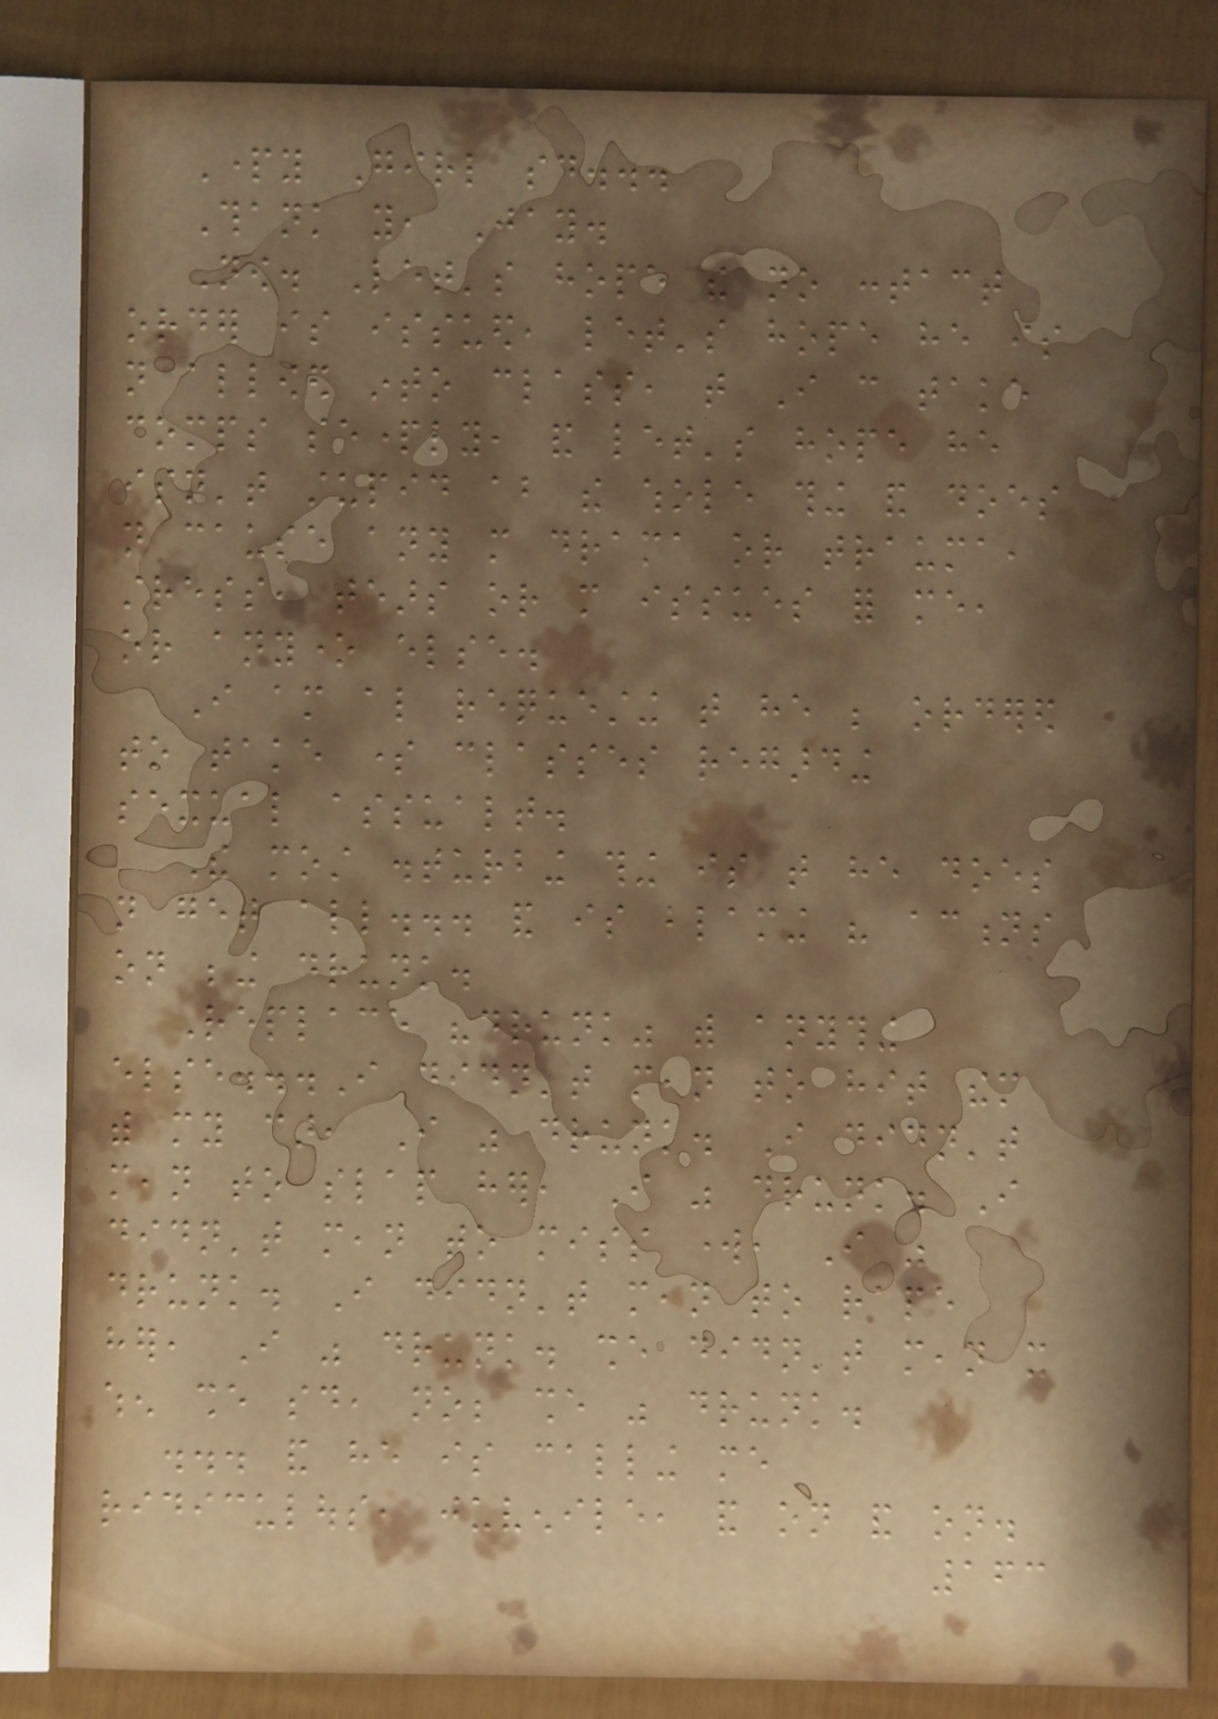Party Girl said...
Thank you, Jay.
Now. Let's hope the no contact
order is issued, let's hope he is
not allowed into class, that I can take
comps separtly, and let's hope he
isn't stupid about the whole thing and does
not cause any more drama or trauma,
stress, tears or more issues for me,
or anyone else.
I am also requesting that he be ordered
to take some classes regarding
sexual assualt.
The most disturbing thing is that he does
not get all... and is blaming his actions
on being drunk.
Replace "drunk" with anything
else...I didn't mean to hit them
with my car, I was drunk. I didn't
mean to slap her, I was drunk. I
didn't mean to miss work, I was
drunk. I didn't mean to rape
her, I was drunk. she didn't mean it
when she said, no; she was drunk.
... and he is calling me
ridiculous, juvenile, and on and on.
163
